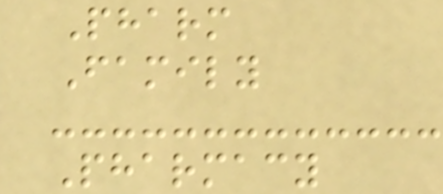Pharm
Family
Pharmacy
